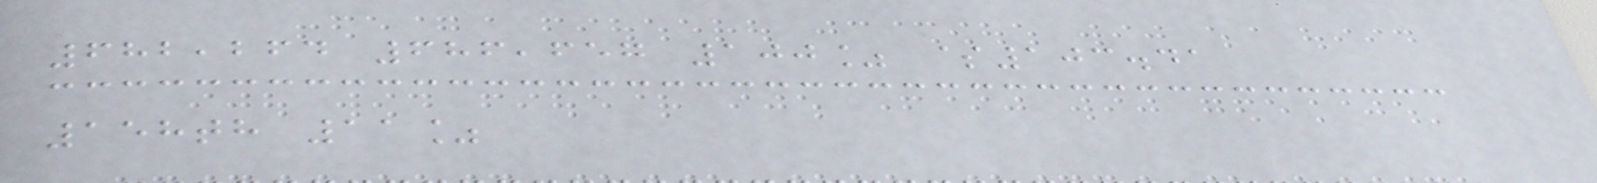682,264 686,657 100% $103.41
158th 11%
